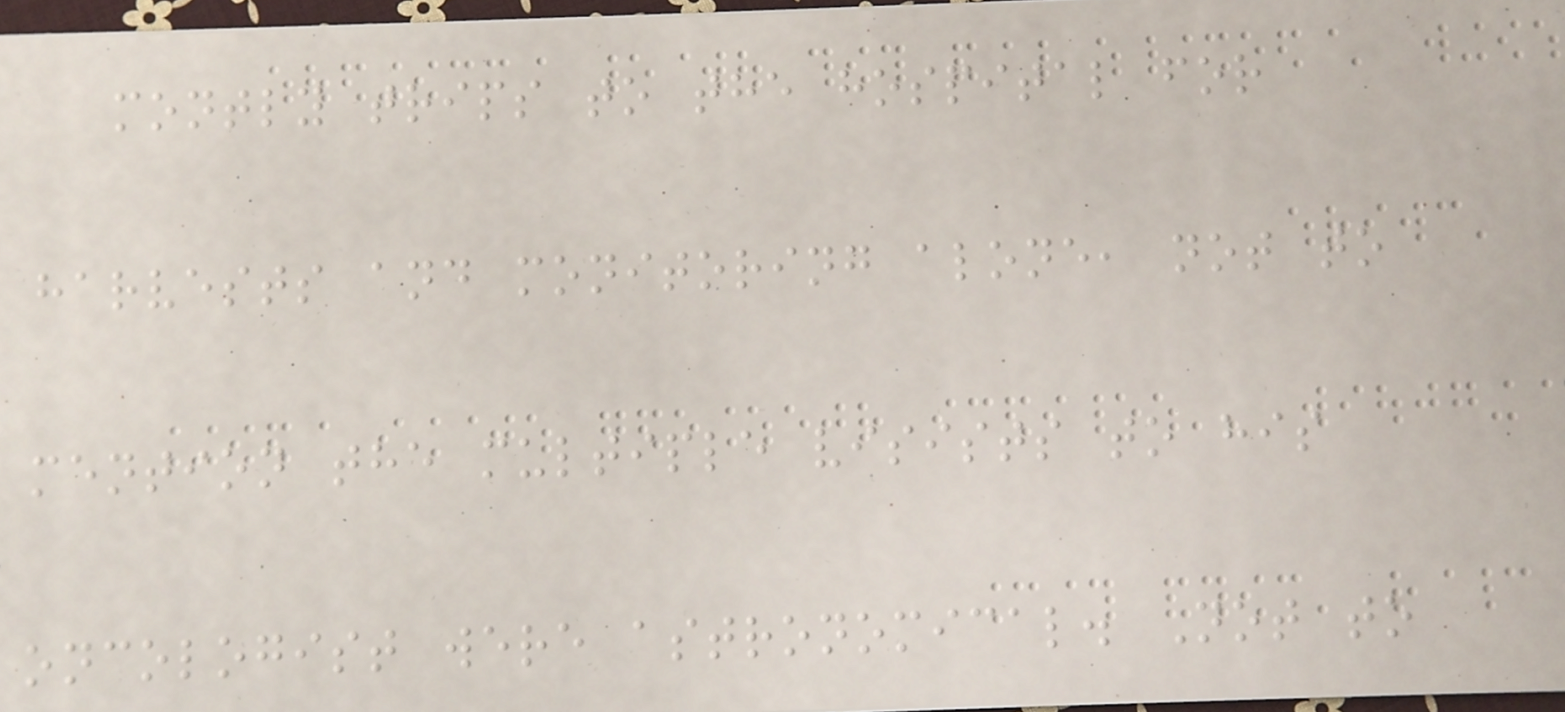montly trips to the hospital for
harvests and monitoring alone, not to
mention the multiple visists to his
oncologist were astronomical. Not to
